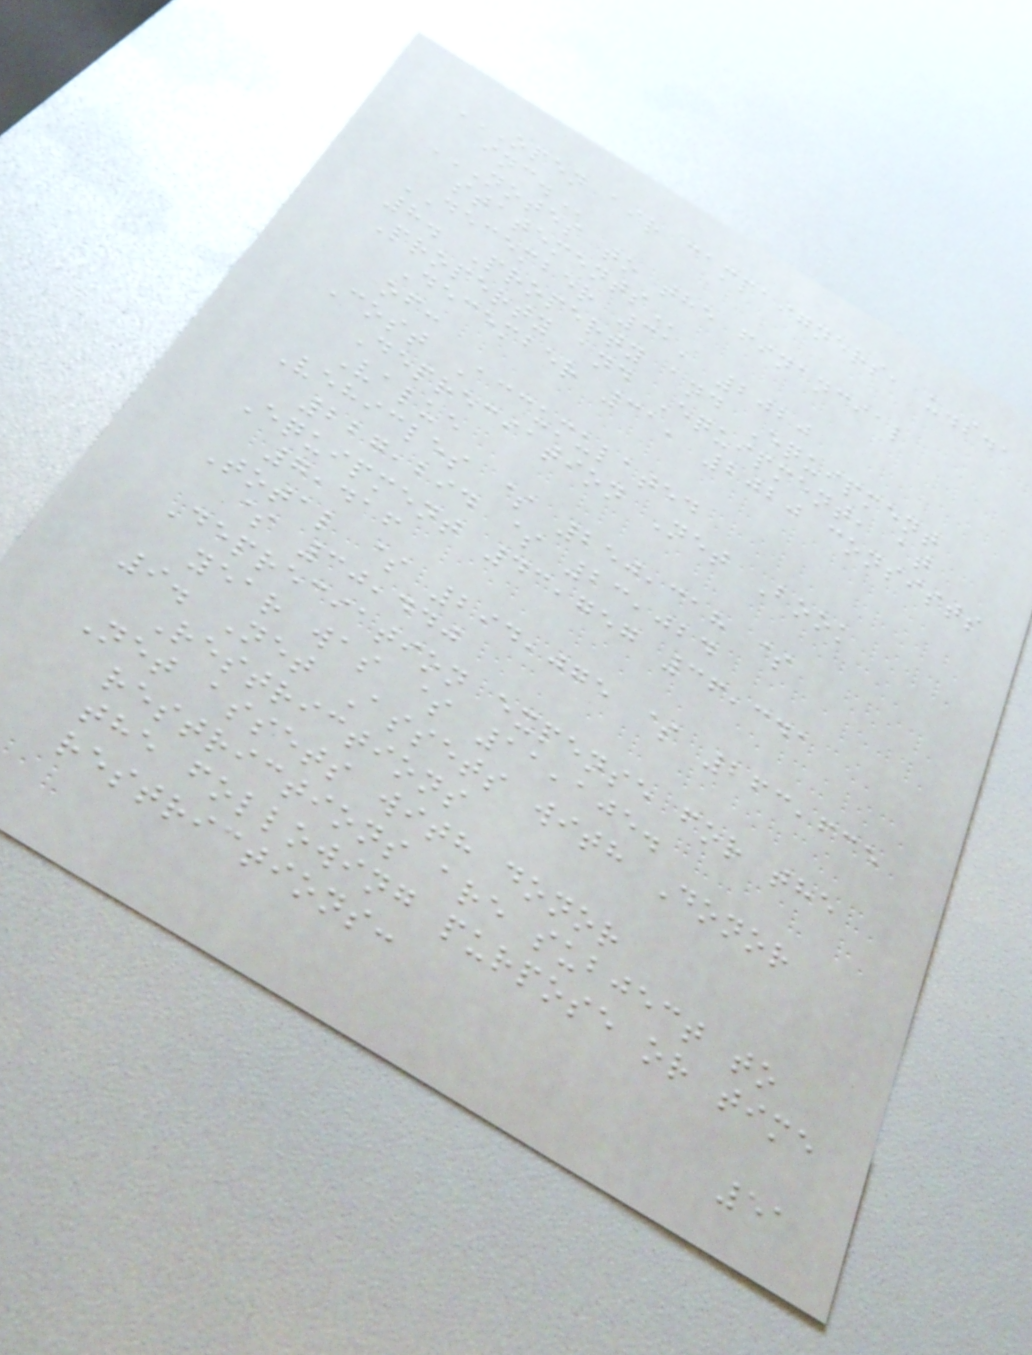OPEN AIR CAMPAIGNERS, U.S.,
INC.
NOTES TO THE FINANCIAL
STATEMENTS
DECEMBER 31, 2020
8. Property and Equipment
Property and Equipment, at
December 31, 2020 consists
of:
Cost Accumulated
Depreciation Net Book
Value
Vehicles $ 250,318 $
227,294 $ 23,024
Equipment 43,757 36,341
7,416
Total $ 294,075 $ 263,635
$ 30,440
Depreciation expense for the
year was $ 11,105.
9. Net Assets with Donor
Restrictions
Net assets with donor
restrictions are subject to
the following purpose or time
restrictions:
51
